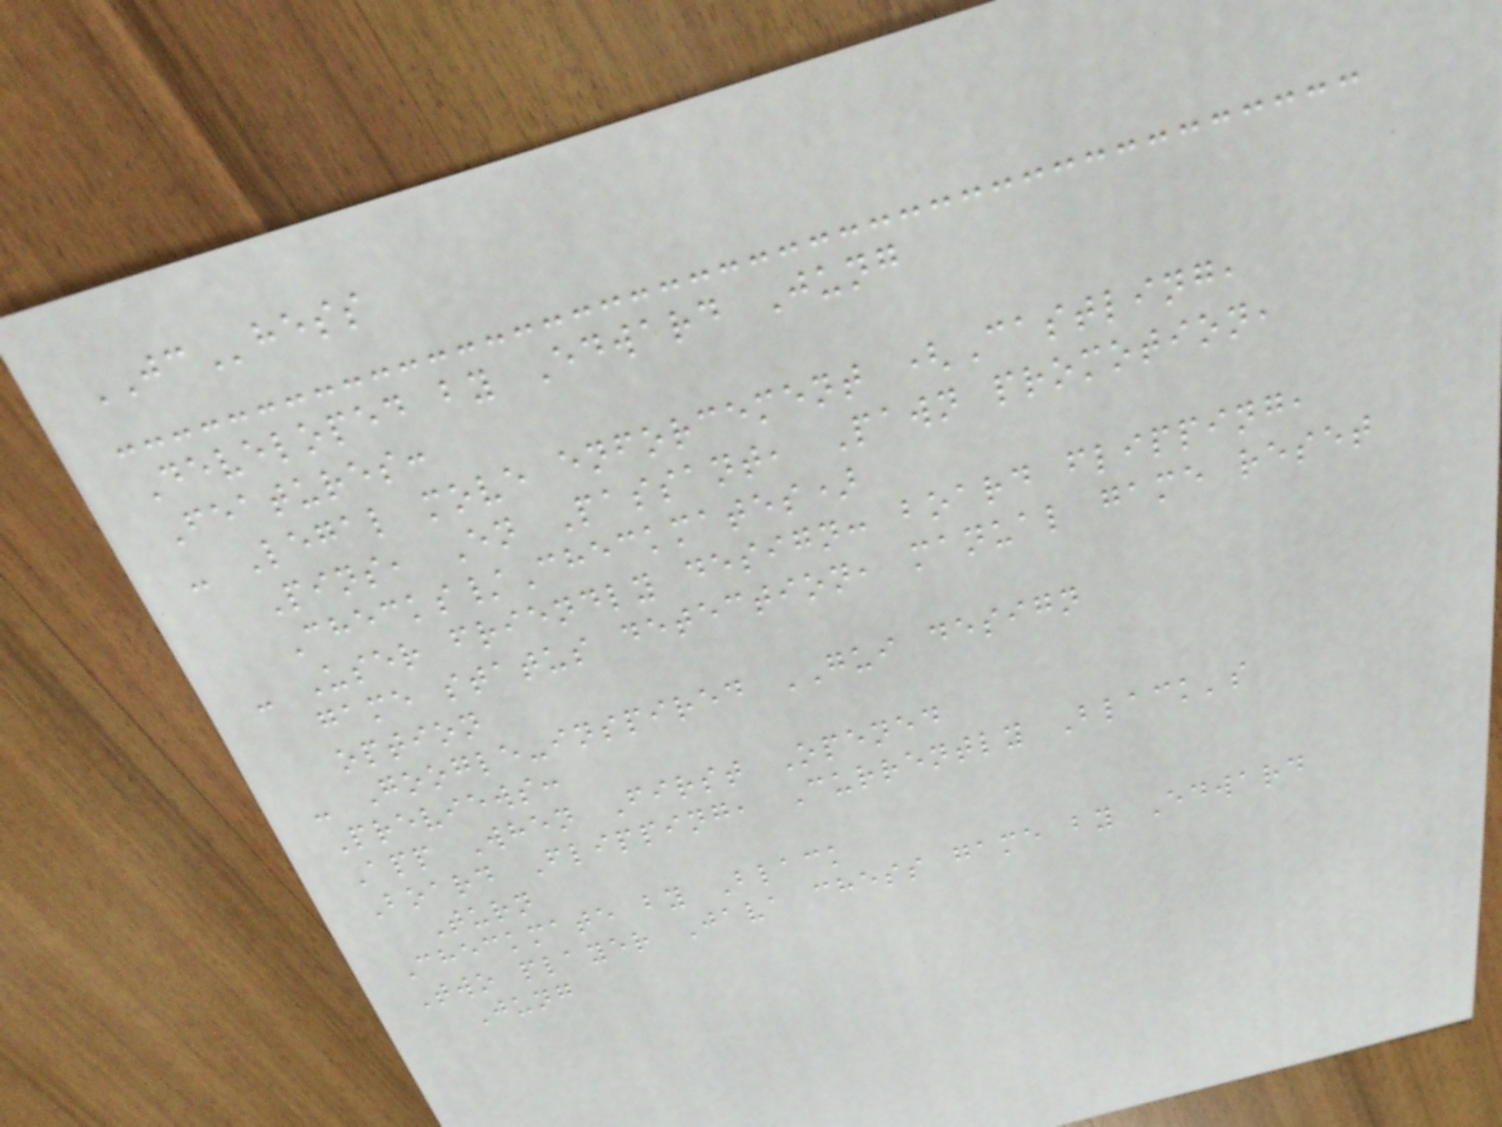JChess
Developed by Edward Jung
Features:
- Legal move enforcement (Castling,
Pins, En Passant, Pawn promotion,
Checks/Checkmates)
- User friendly design: board flipping,
game status detection, manual game reset
option
- Google-inspired GUI design
Previews:
App When First Opened
Board Flipping, Currently Black's
Turn
Checkmate by Black
Two player Java chess game by Edward
Jung
